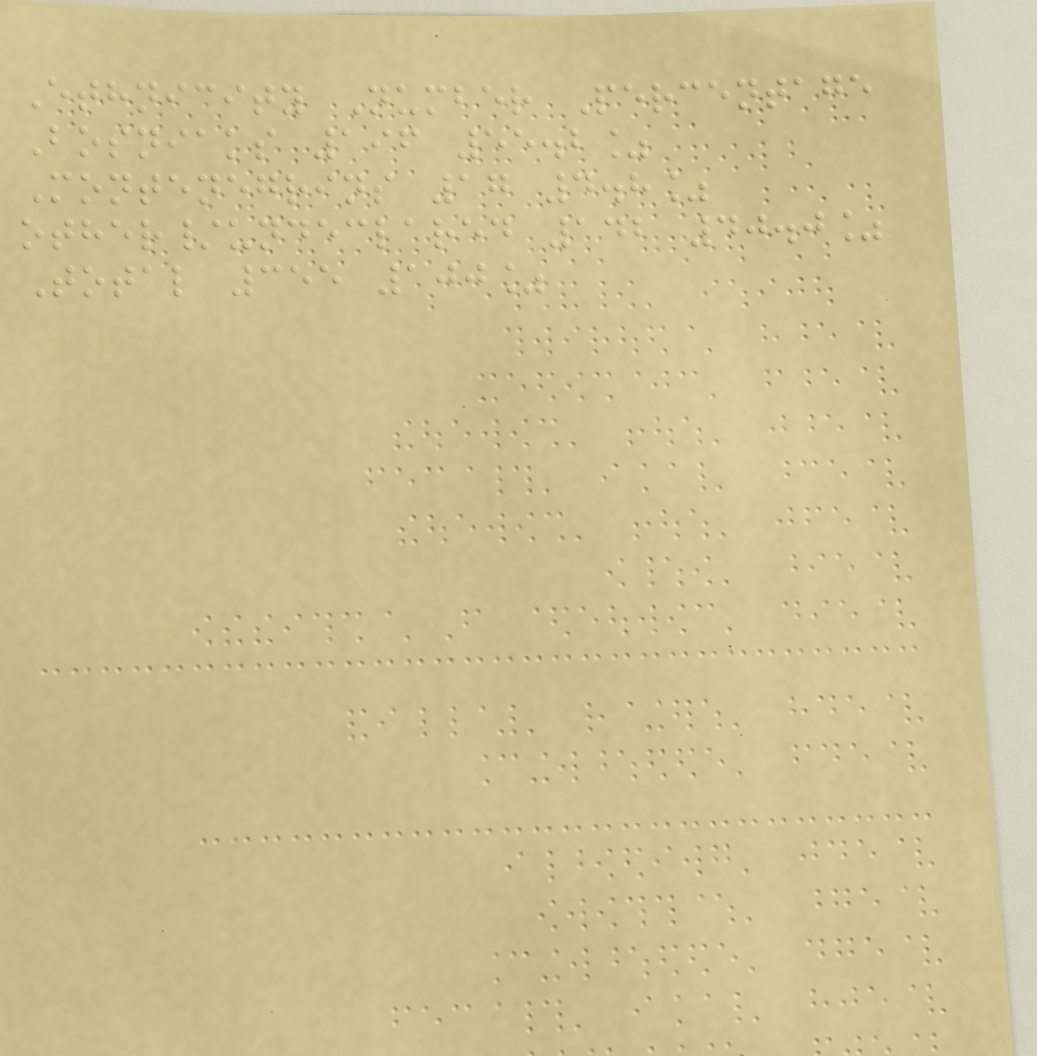Ethnicity Number Percentage
Bosniaks 196 55.2%
Montenegrins 17 4.8%
other/undeclared 142 40.0%
Total 355 100%
